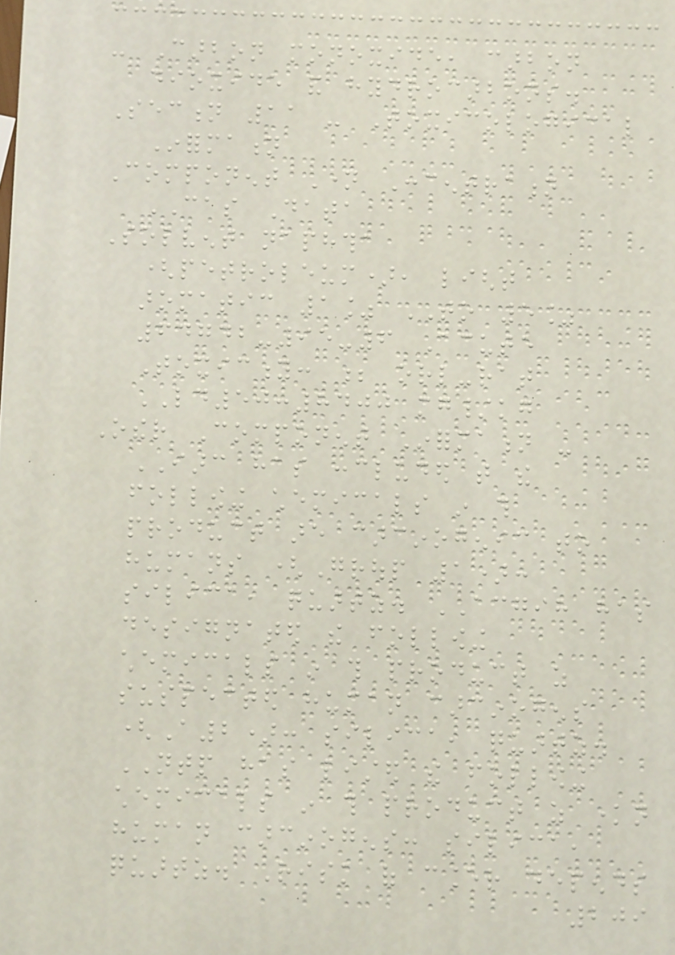- Carbon monoxide, carbon
dioxide and hydrocarbons.
Section 11 - Toxicological
Information
Component Name Concentration
CAS Data
Solvent naphtha
(petroleum), light
aromatic 1% TO 5%
64742-95-6 Acute
Toxicity: ; orl-rat
LD50:8400 mg/kg
Other Component Information -
IARC has concluded that the
following chemicals in this
product are carcinogenic to
humans (Group 1):
silica, quartz. ACGIH has
designated the following
chemicals in this product as
suspected human carcinogens
(A2): silica, quartz.
NTP has listed the following
chemicals in this product as known
human carcinogens: silica,
quartz. Risk of cancer depends
209
